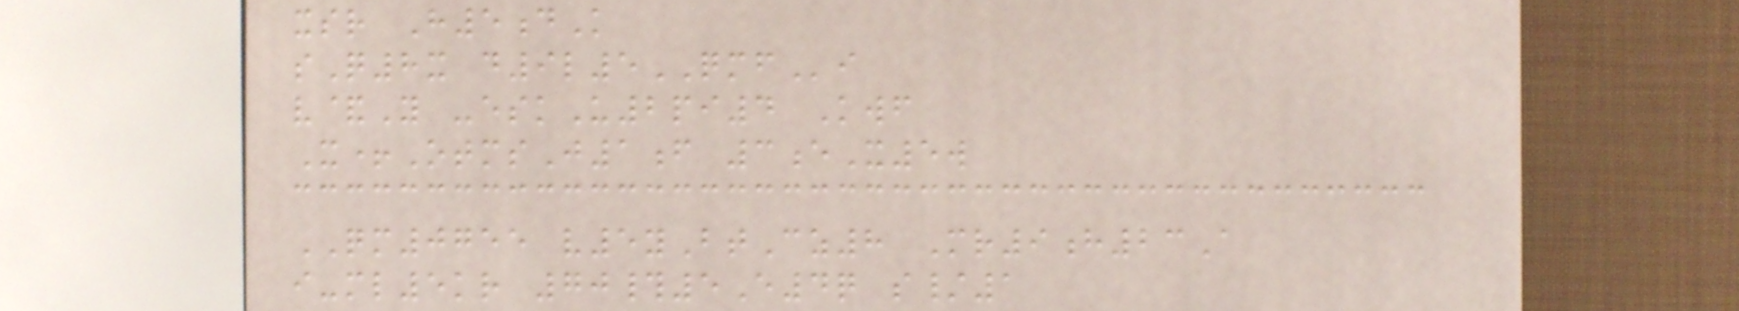xsr H5dK
sQ8x d9l5QMFi
v&Y -eskU2pi4 Kwf
X+OtmsJ1f 3eX5w
QM0755 v5yBtCz8 Mr9h23A
i-ml5kr 70#5E4q s/1
